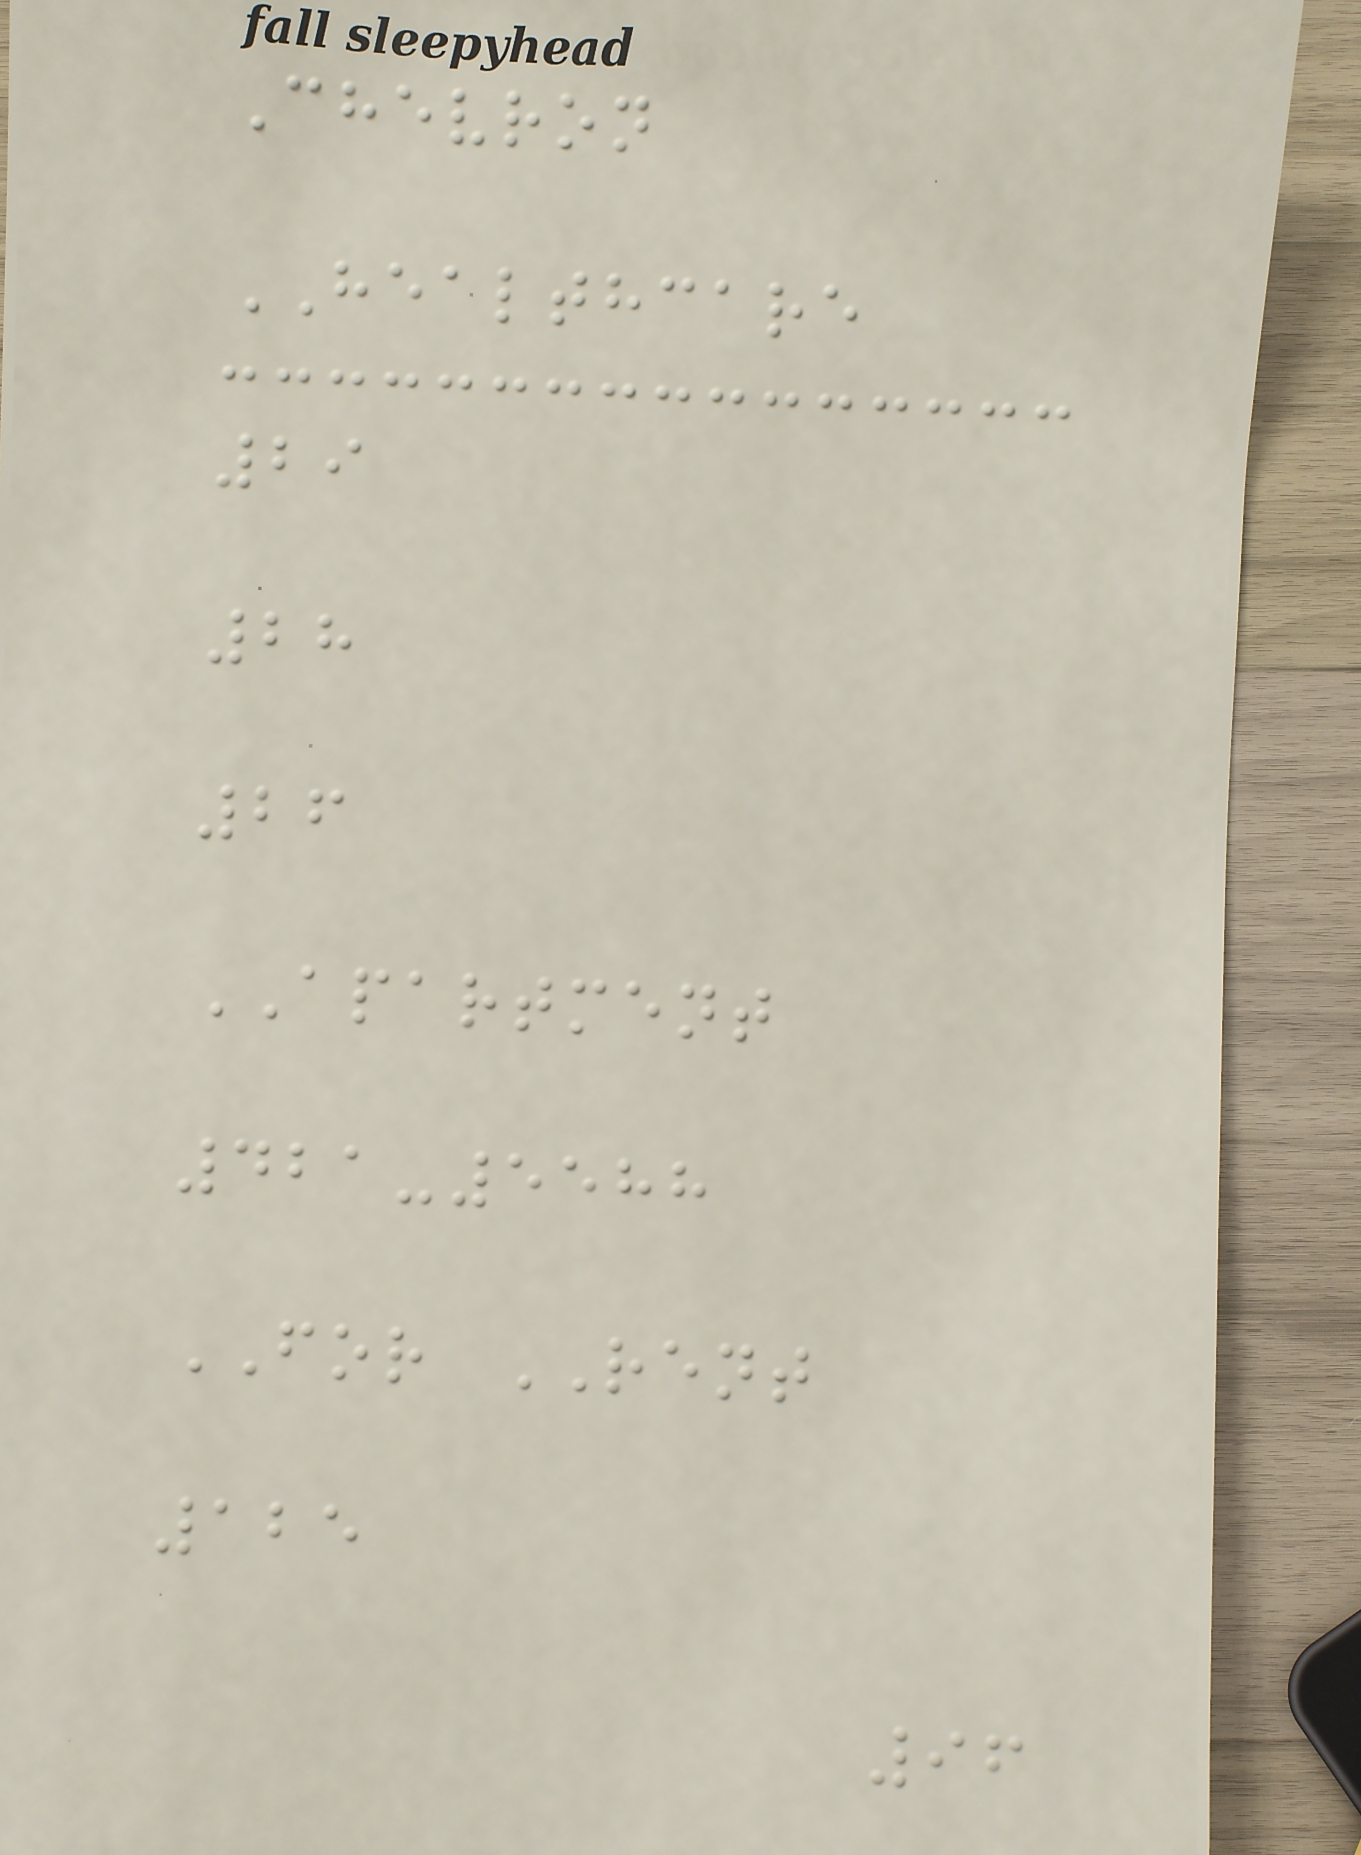Chevron
HEALTHCARE
29
28
26
APARTMENT
421-5588
FOR RENT
125
96
